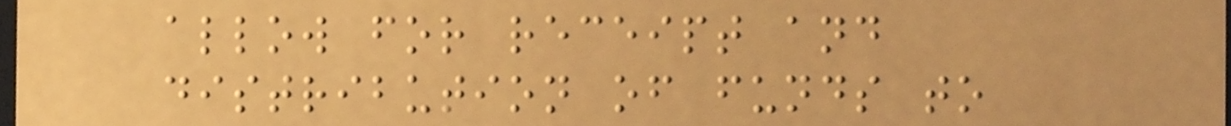allow for receipt and
distribution of funds to
